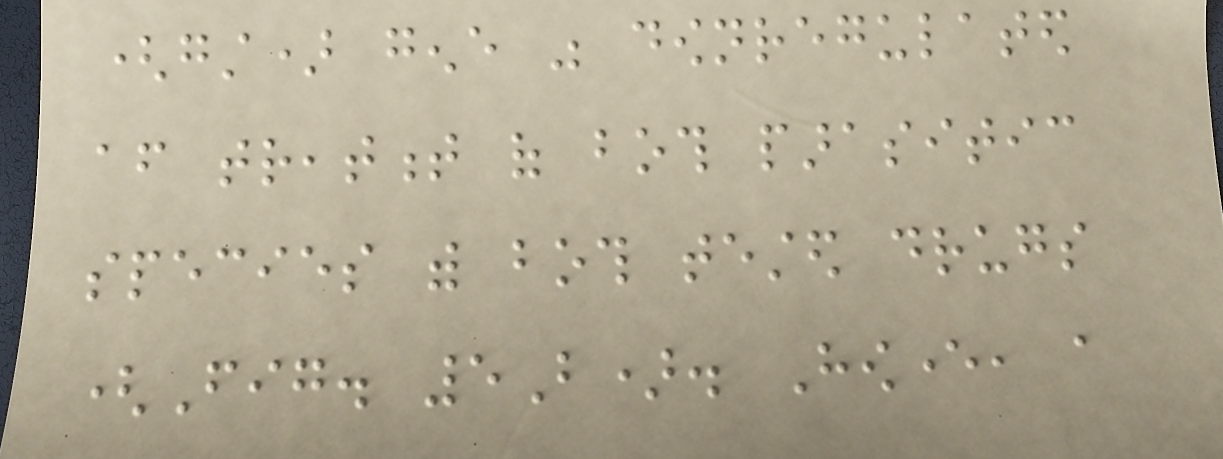(gst) gene was downregulated
after treatment of both parasitic
species with both tested drugs
(Fig. 5B). However, a
